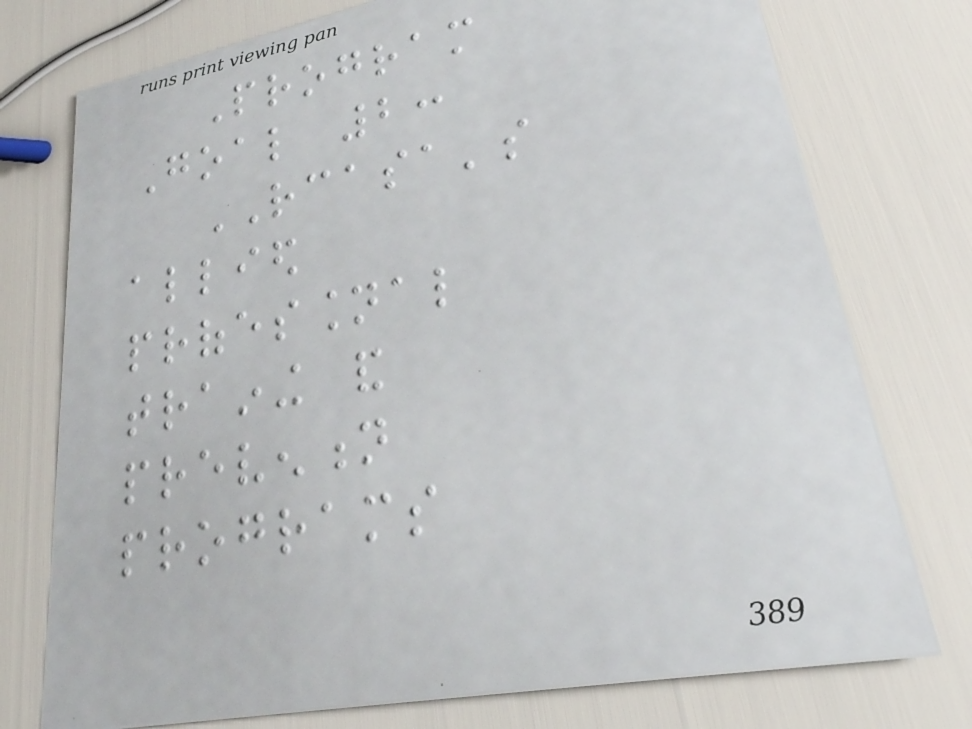Program
Goal 2:
RCASA's
allied
professional
training and
prevention
programs
